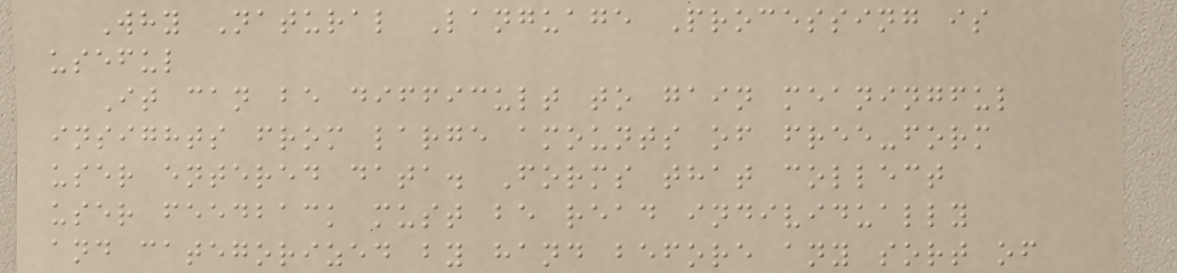Why Natural Language Processing is
useful
It can be difficult to gain meaningful
insights from large amounts of free-form
user entered data. Forms that collect
user feedback must be read individually
and categorized by hand before any sort of
